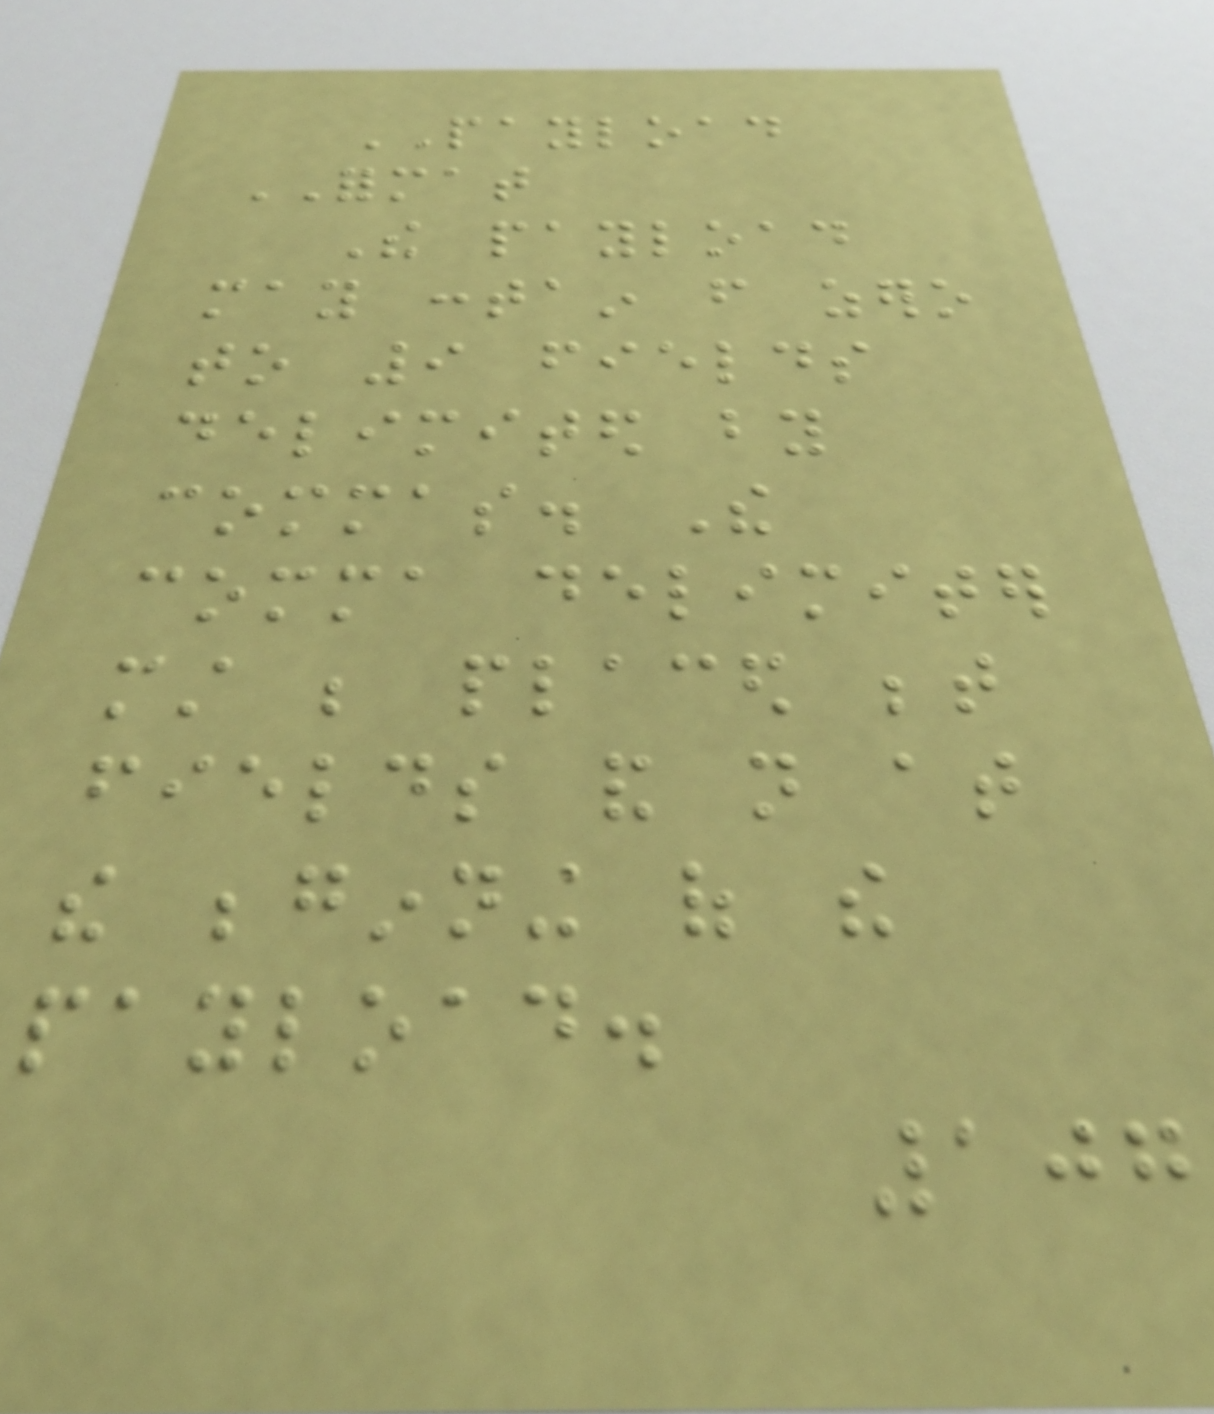PAYLOAD
FORMAT
The payload
may contain from zero
to 9 fields
delimited by
commas. The
comma delimiter
must be placed between
fields and not at
the beginning of the
payload.
107
